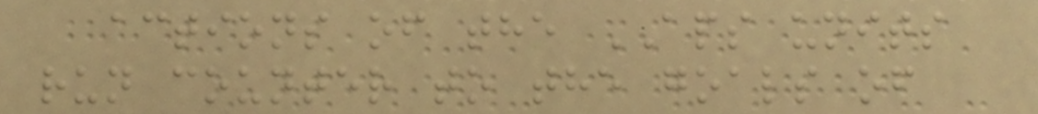actions of the APS units
run counter to the goals of
